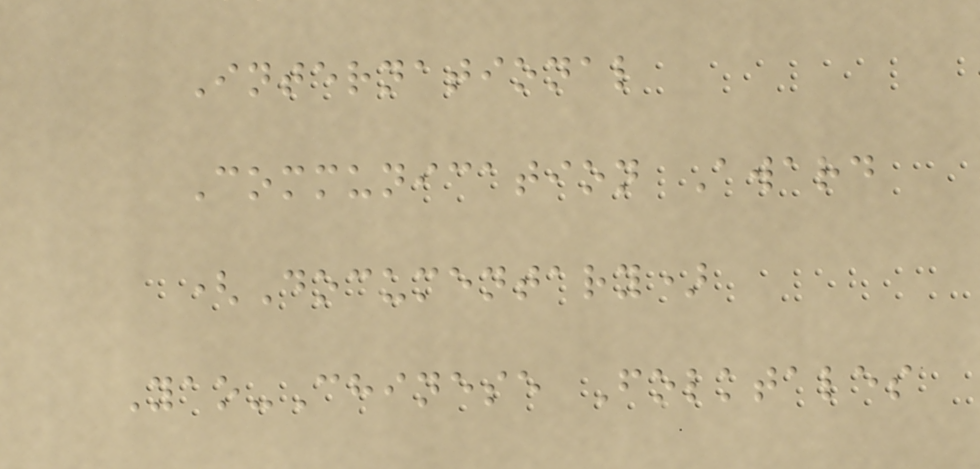International
Communication Award
(Documentary)
Yao-Chinese Folktales
